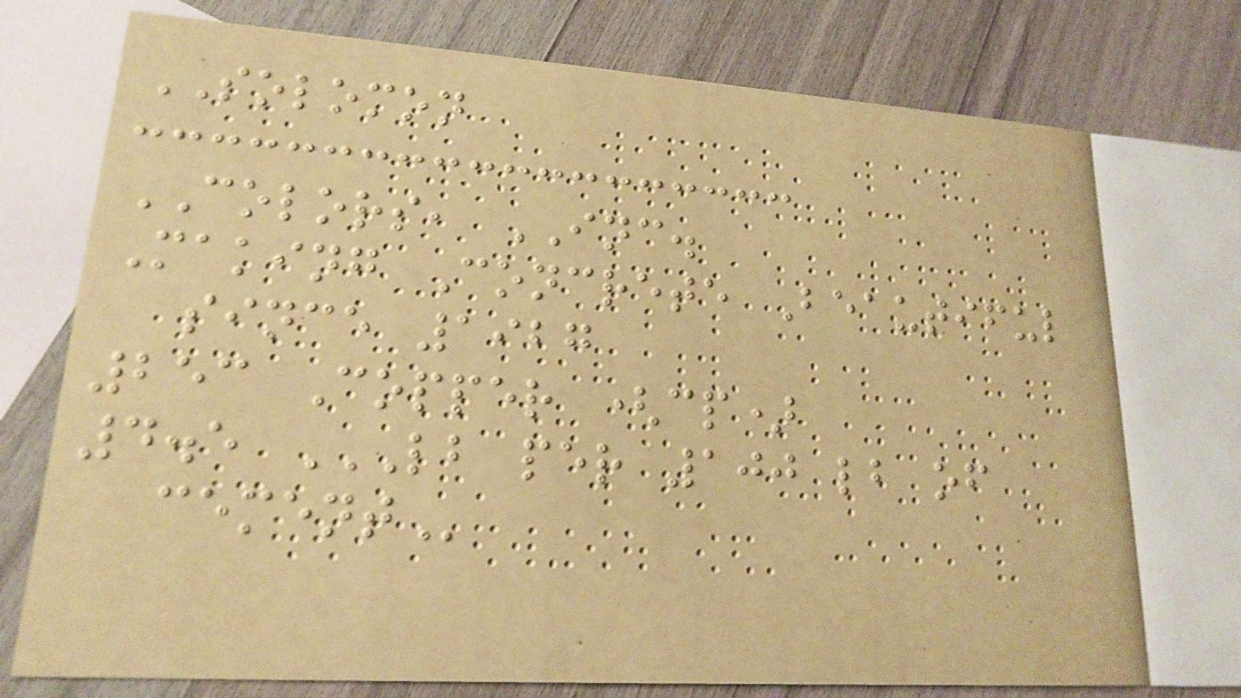SOLOMON
COLORS, INC.
Making Concrete Beautiful
since 1927
253 Copper (cp)
4.5 LB PER 100 LB OF
CEMENT
